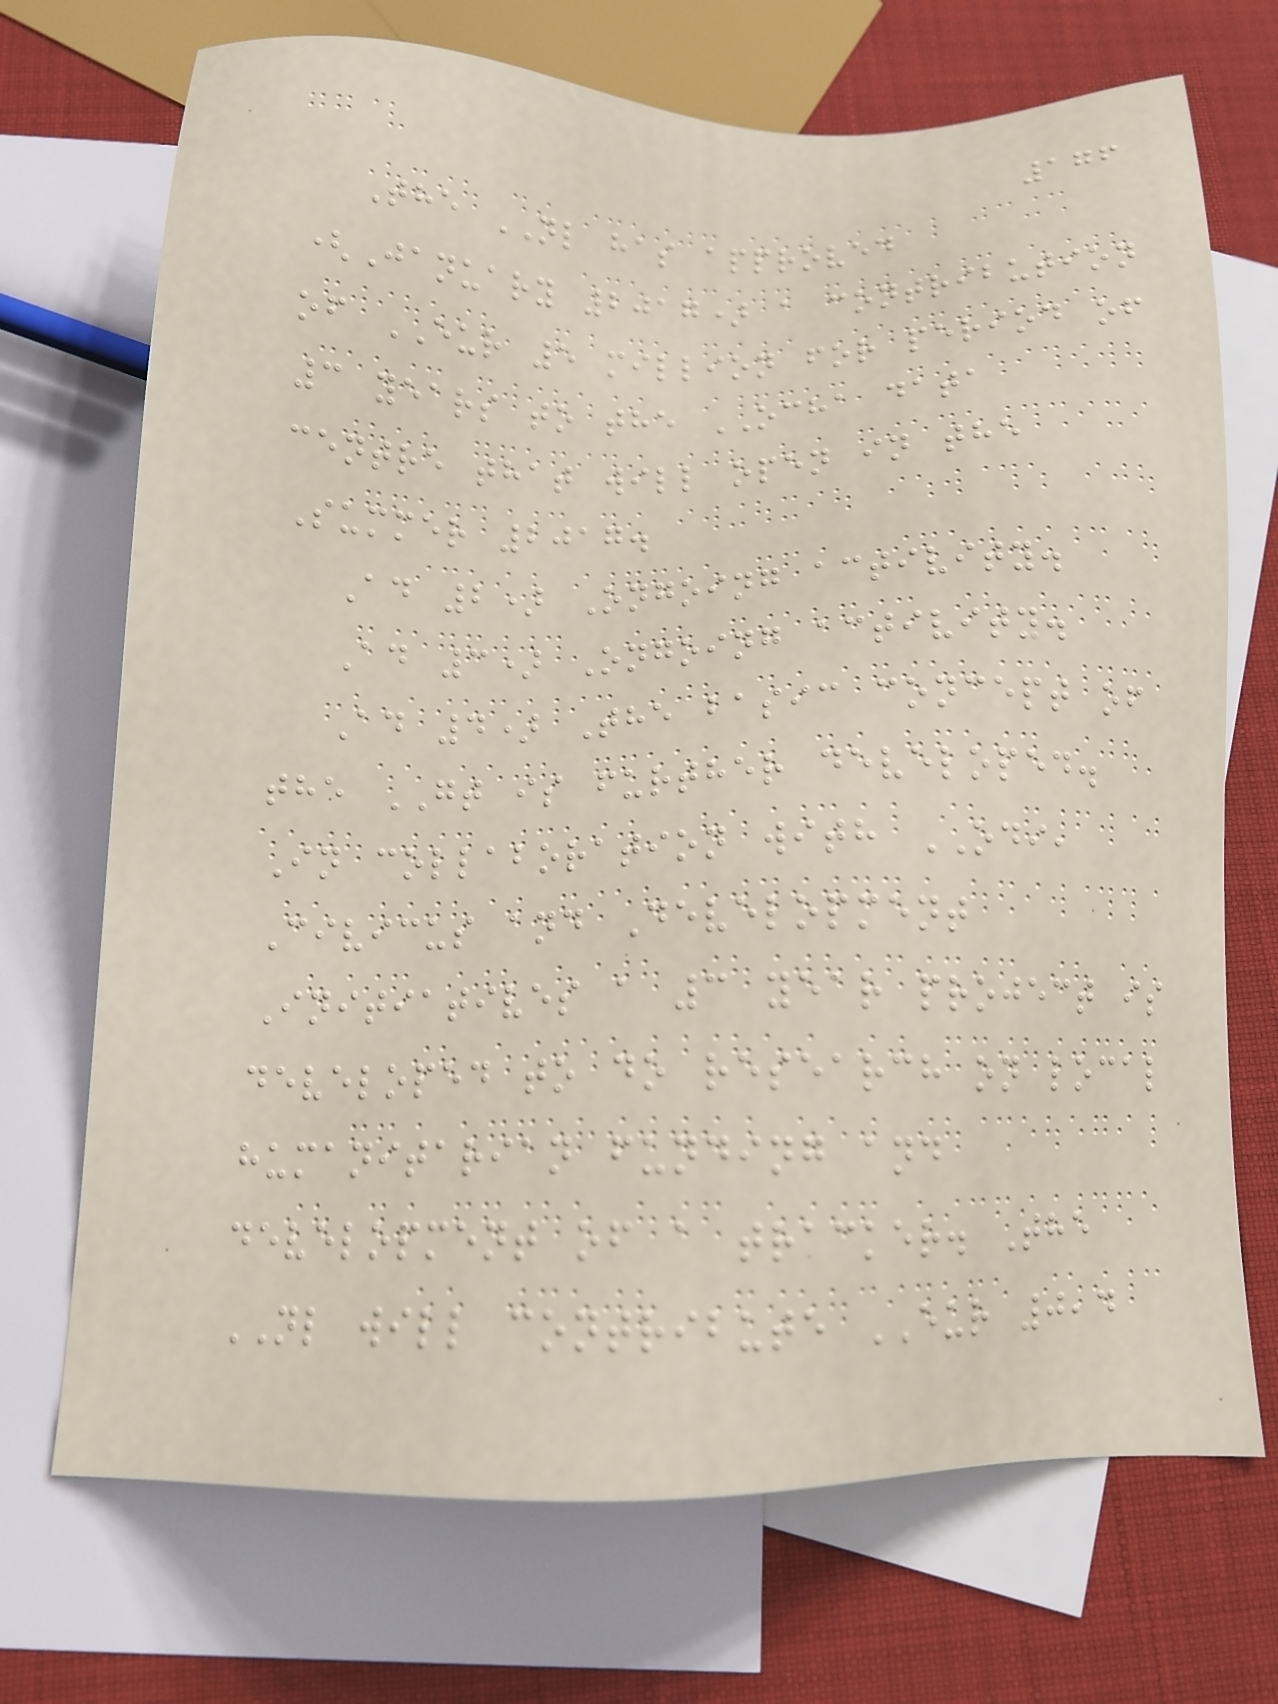176
The NL has approved
(January 2017) a contribution
of EUR 5 million for period of
3 years to the OCHA data
centre that will open in the
Summer 2017.
Ad 2) Ongoing activity.
Ad 3) Ongoing activity.
Ad 4) The basic concept of
the GT is further developed.
In collaboration with ODI,
Civicus and Development
Initiatives a 3 year project is
developed to do research on local
humanitarian funding and
development of a tracker. The
NL will contribute EUR 0,4
